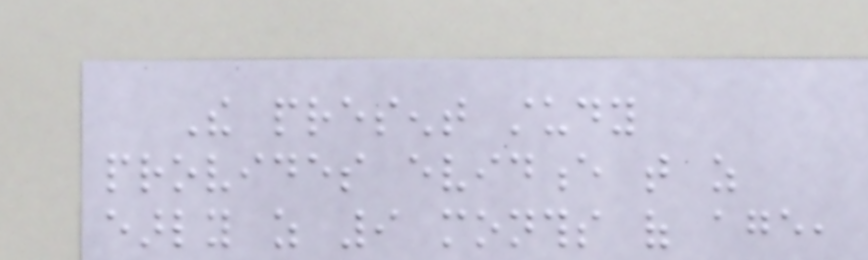The present study
provides evidence that as
early as 9 months of age,
